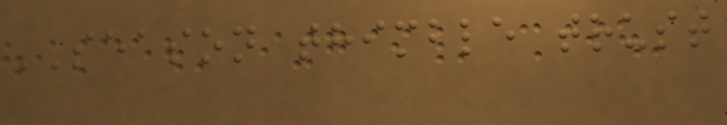SEASON thimble trust
